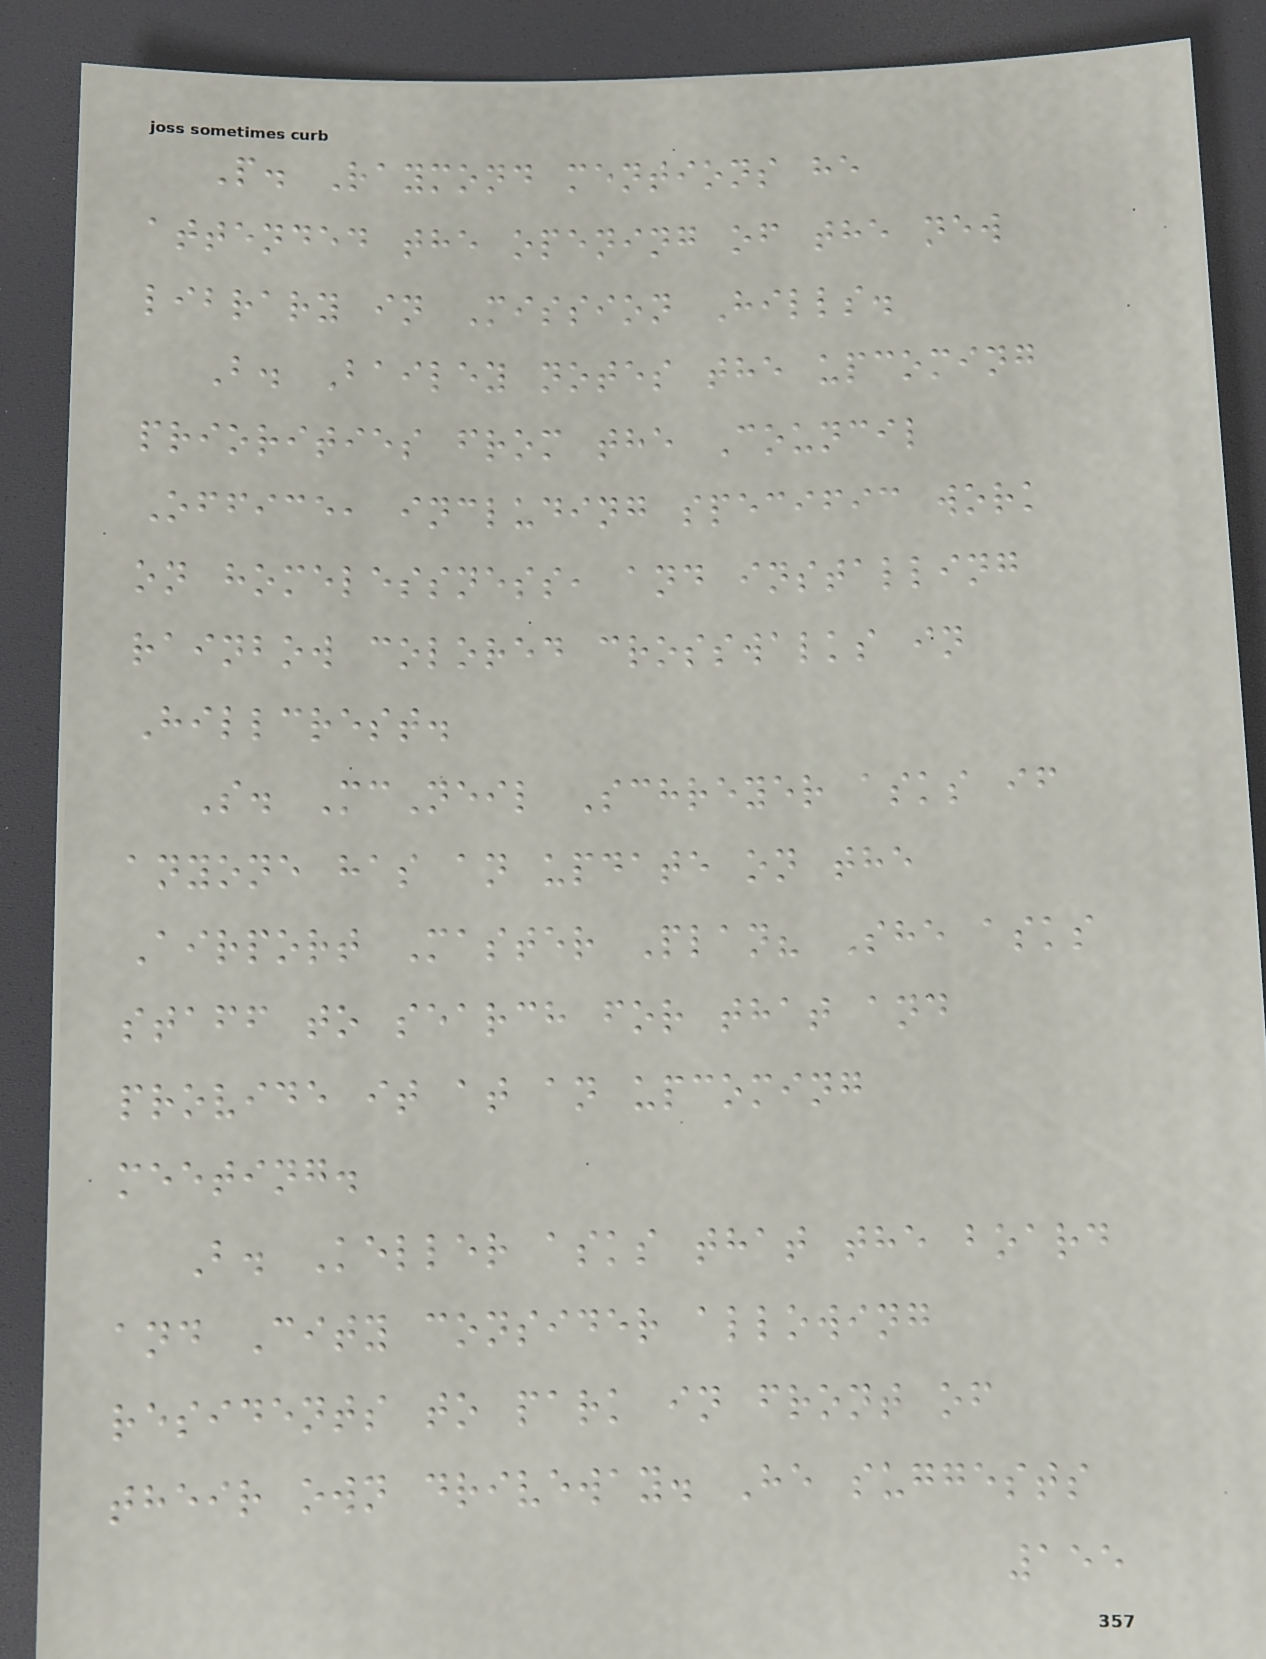P. Raymond mentions he
attended the opening of the new
library in Mission Hills.
B. Bailey notes the upcoming
priorities from the Council
Office, including specific work
on homelessness, and installing
rainbow colored crosswalks in
Hillcrest.
S. McNeil Schreyer asks if
anyone has an update on the
Airport Master Plan? She asks
staff to search for that and
provide it at an upcoming
meeting.
B. Keller asks that the board
and City consider allowing
residents to park in front of
their own driveway. He suggests
155
